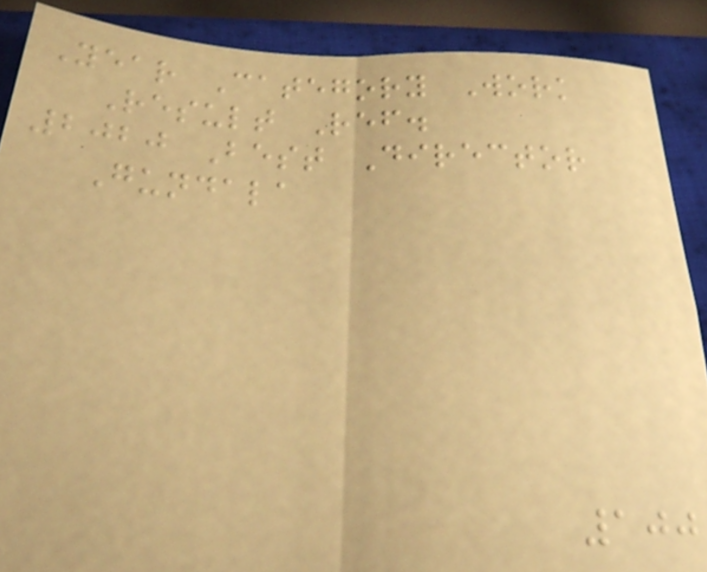Year Category Work
Result Ref.
2020 Best Director
Gundala
100
